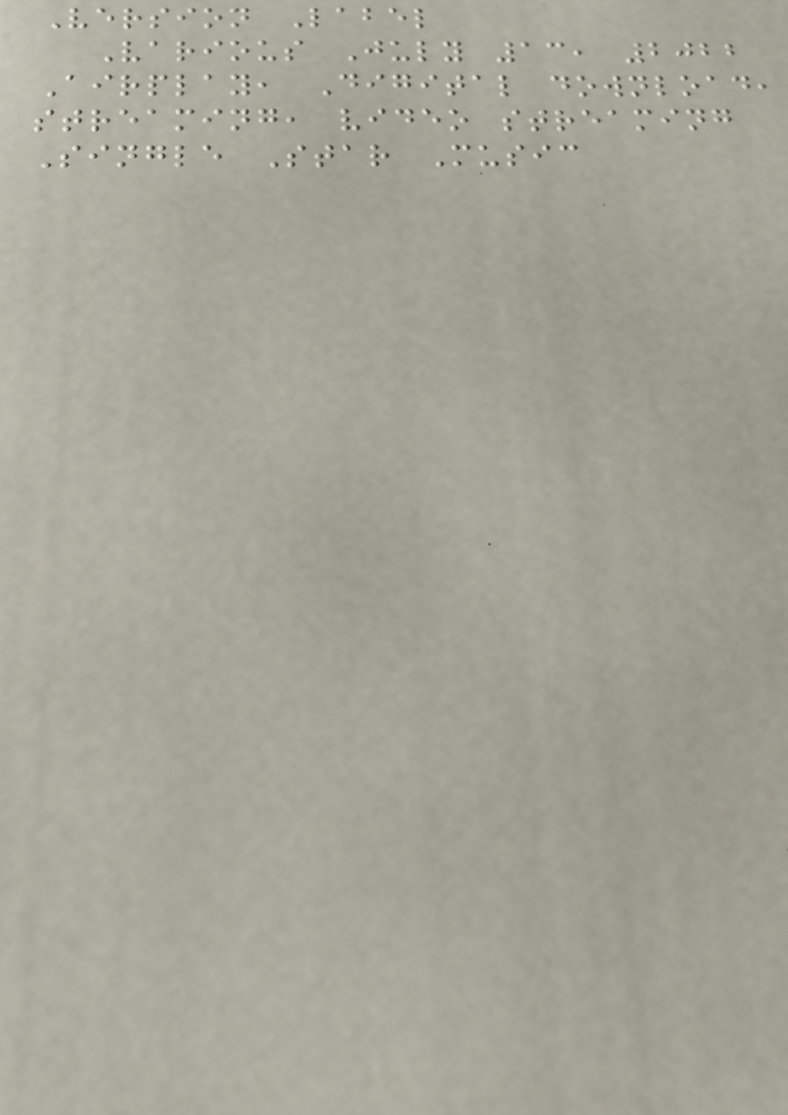Version Label
Various July 13, 2022
Airplay, Digital download,
streaming, video streaming
Single Star Music
